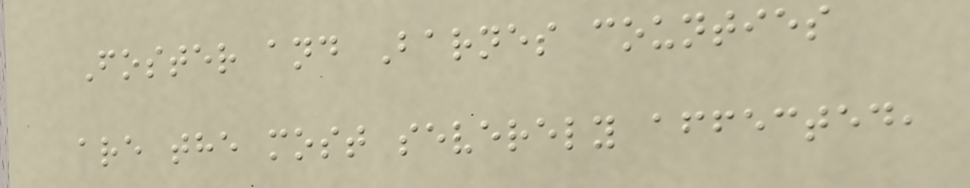Foster and Barnes counties
are the most severely affected,
